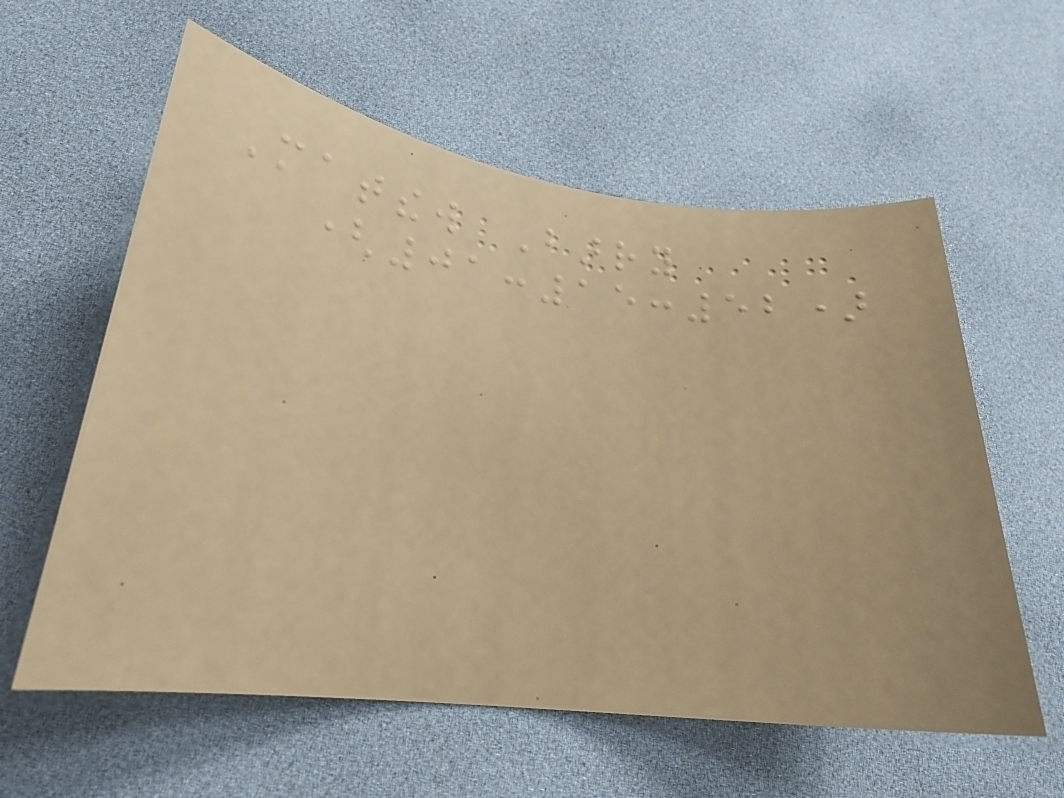Matthew Barry
(01:15:52)
